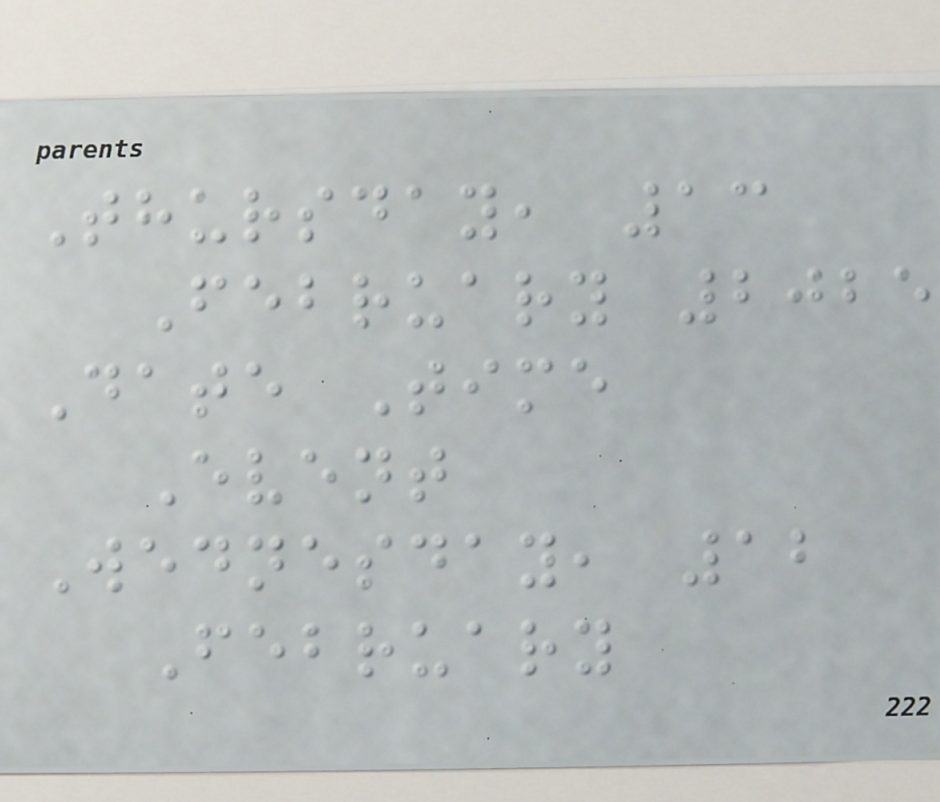Thursday, 13
February 2025
Date Time
Event
Wednesday, 12
February
